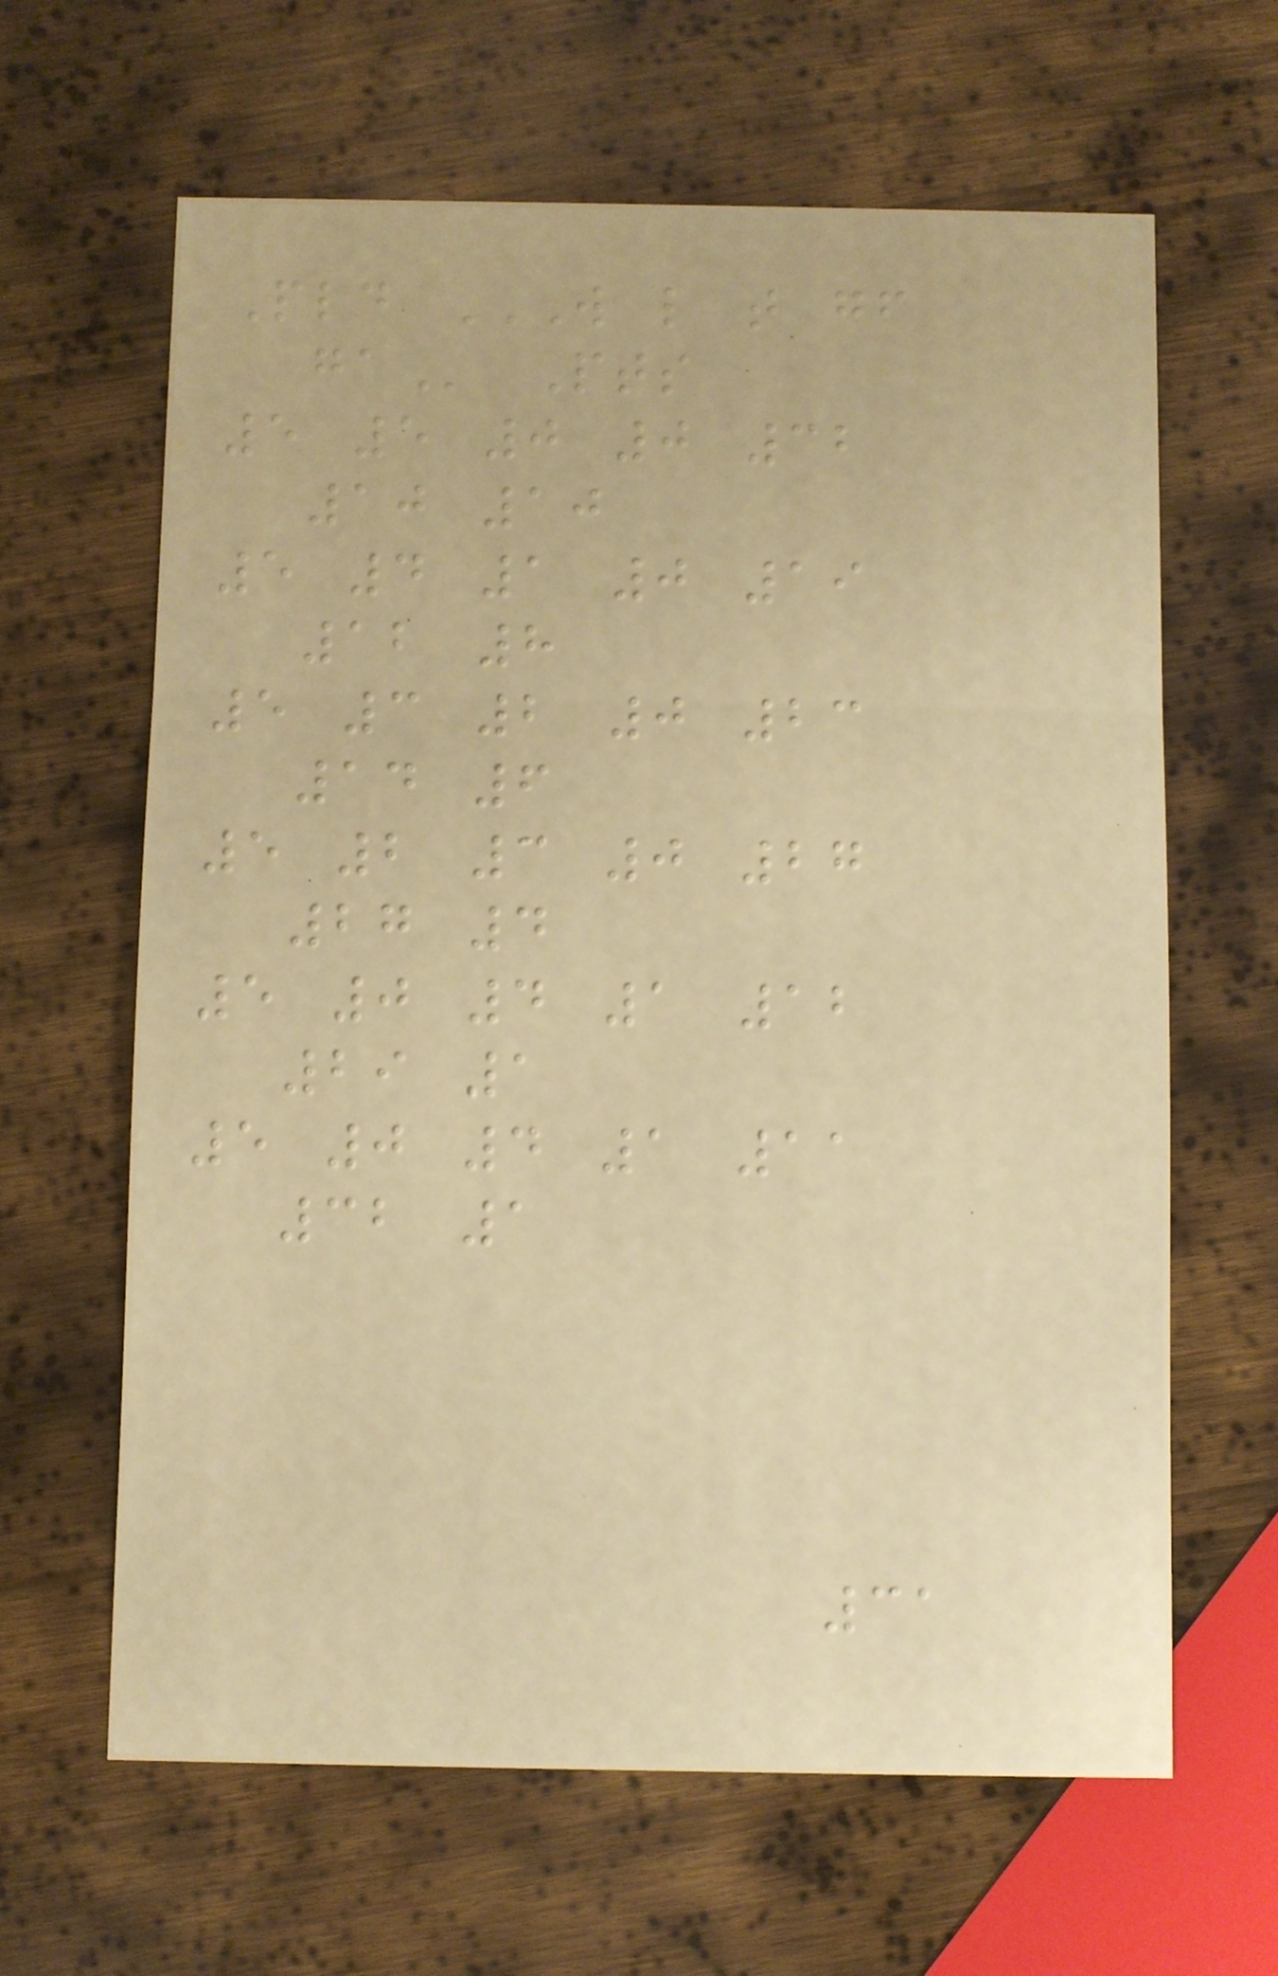Pld W L T GF
GA Pts
5 5 0 0 32
10 10
5 4 1 0 19
12 8
5 3 2 0 23
14 6
5 2 3 0 27
27 4
5 0 4 1 12
29 1
5 0 4 1 11
32 1
31
